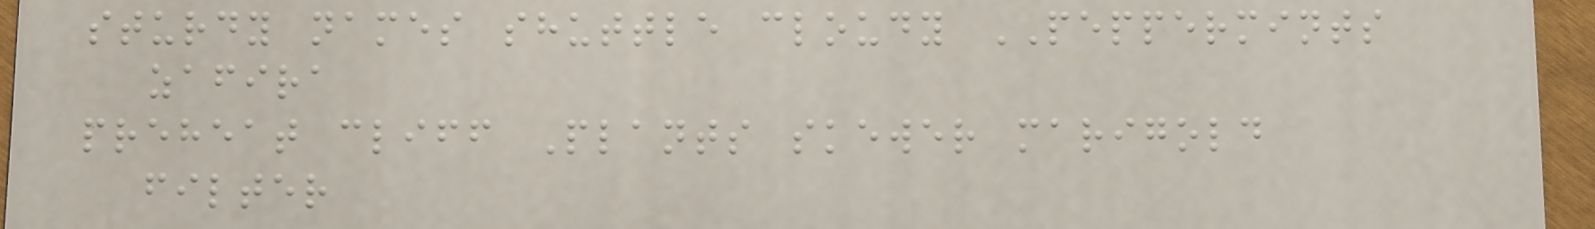sturdy names shuttle cloudy PEPPERMINTS
zafira
preheat cliff Plants skewer marigold
filter
